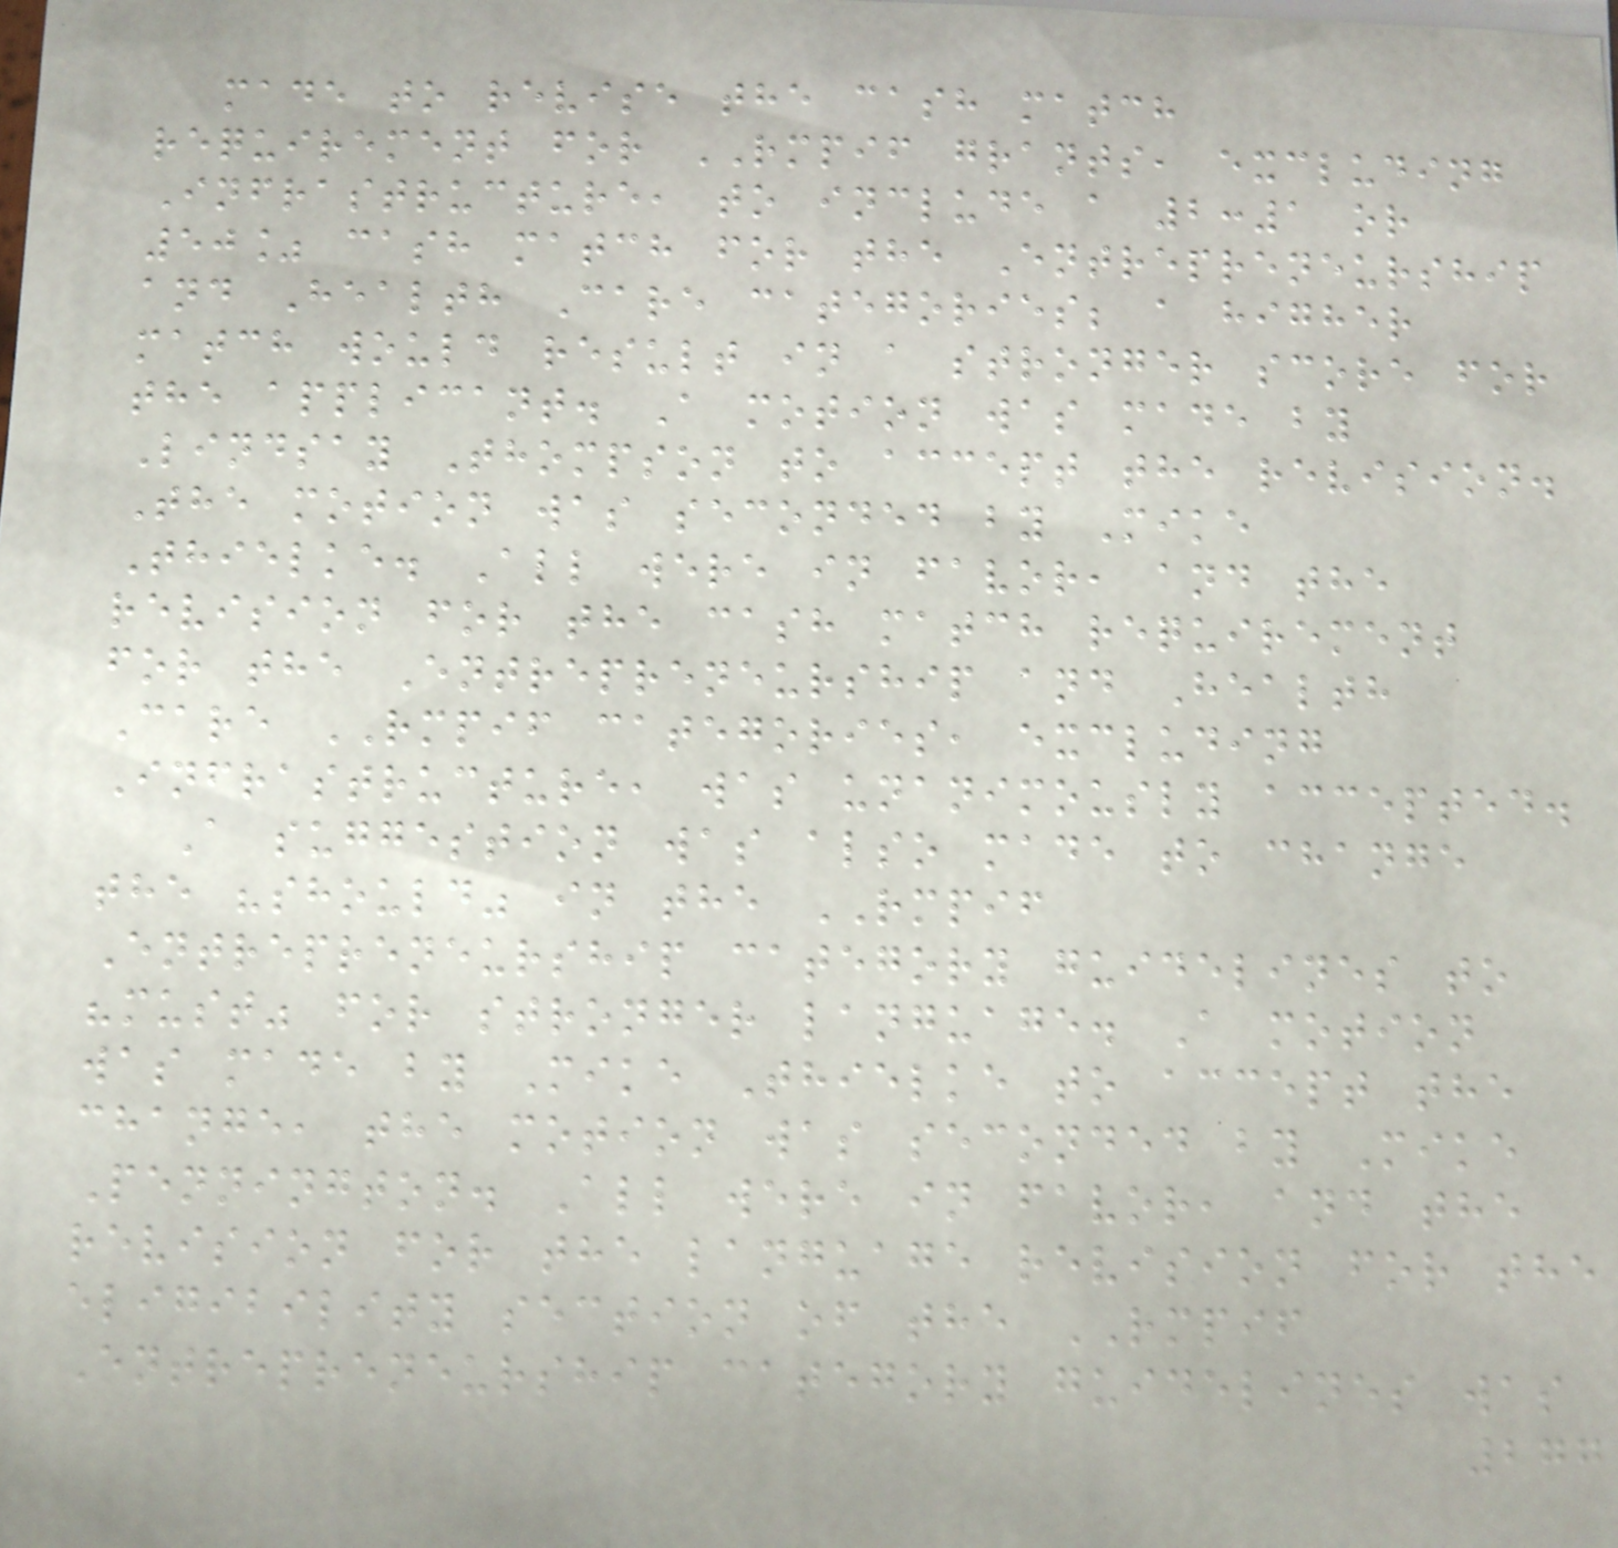made to revise the cash match
requirement for RMPIF grants, excluding
Infrastructure, to include a 2:1 or
50% cash match for the Entrepreneurship
and Health Care categories; a higher
match would result in a stronger score for
the applicant. A motion was made by
Lindsay Thompson to accept the revision.
The motion was seconded by Mike
Thielke. All were in favor, and the
revision for the cash match requirement
for the Entrepreneurship and Health
Care RMPIF categories, excluding
Infrastructure, was unanimously accepted.
A suggestion was also made to change
the "should" in the RMPIF
Entrepreneurship category guidelines to
"must" for stronger language. A motion
was made by Mike Thielke to accept the
change, the motion was seconded by Mike
Pennington. All were in favor, and the
revision for the language revision for the
eligibility section of the RMPIF
Entrepreneurship category guidelines was
277
